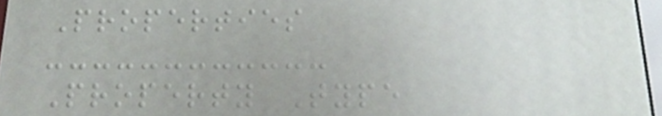Properties
Property Type
